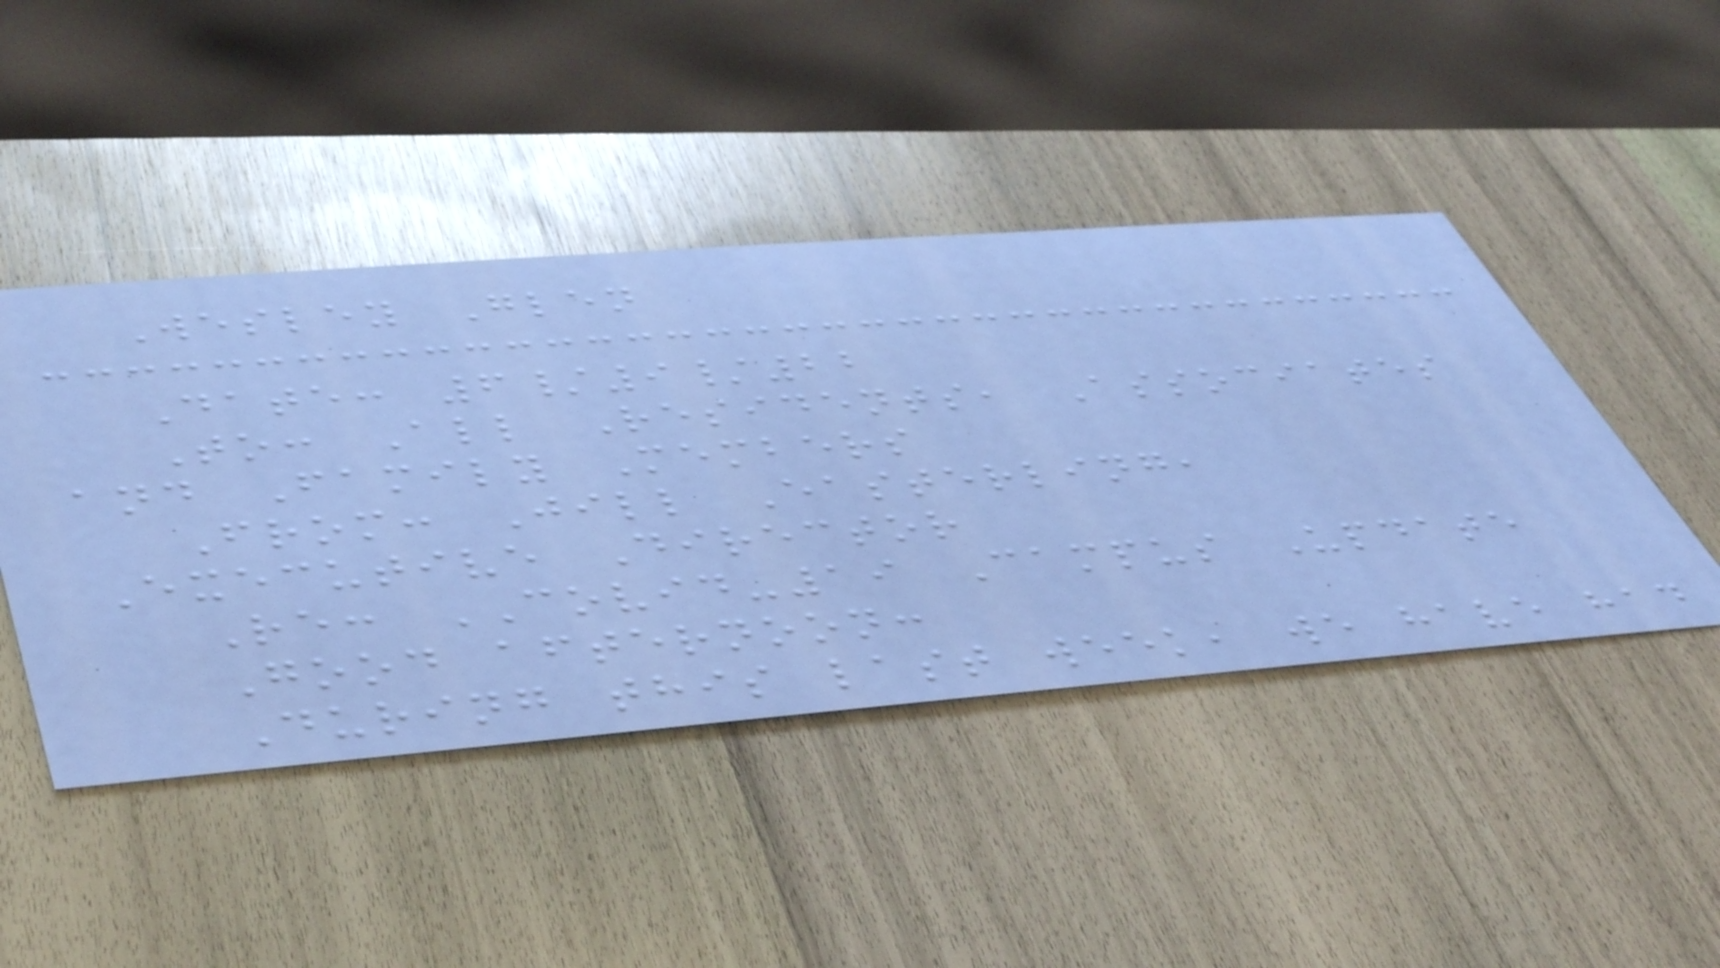Wesley Glen
Date: 6/9/22
To: All Residents, Associates
and Family Members
From: Jill Easterling,
Executive Director
Re: COVID-19 Campus Update
Good afternoon:
During this last week, we have had
